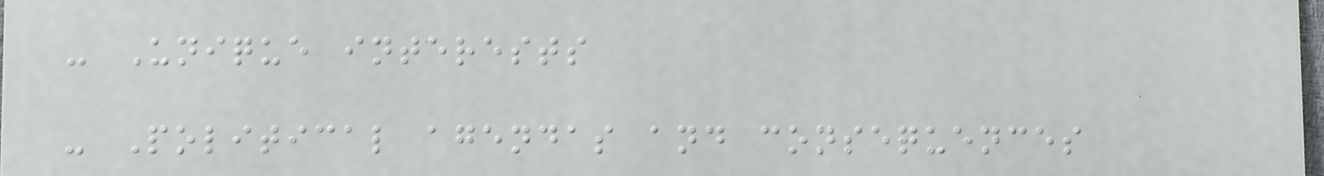- Unique interests
- Political agendas and consequences
